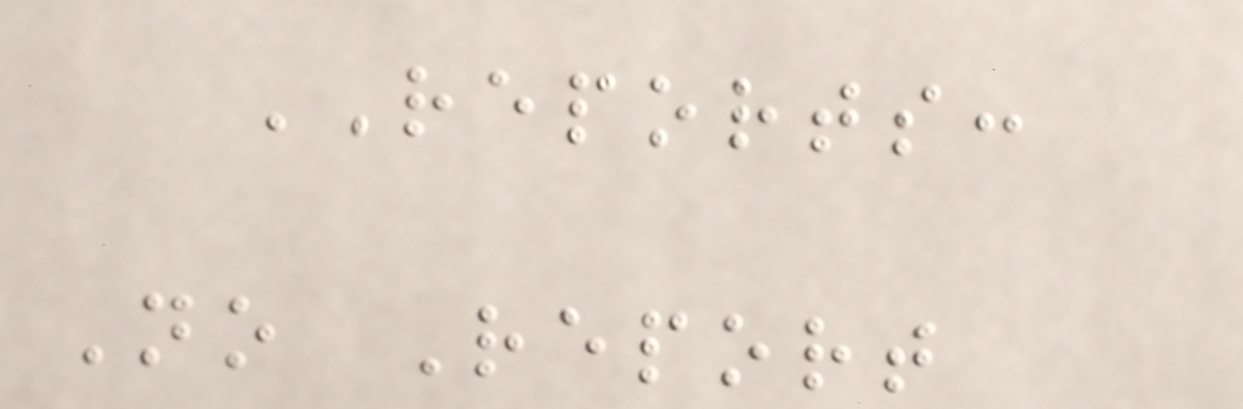REPORTS:
No Report
